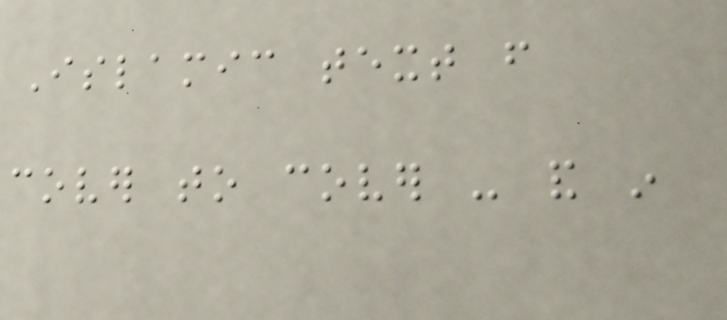Islamic text from
cover to cover - and in
